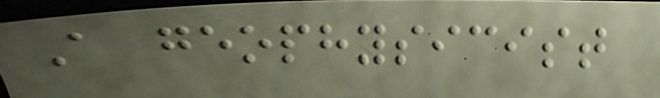A geophysicist
